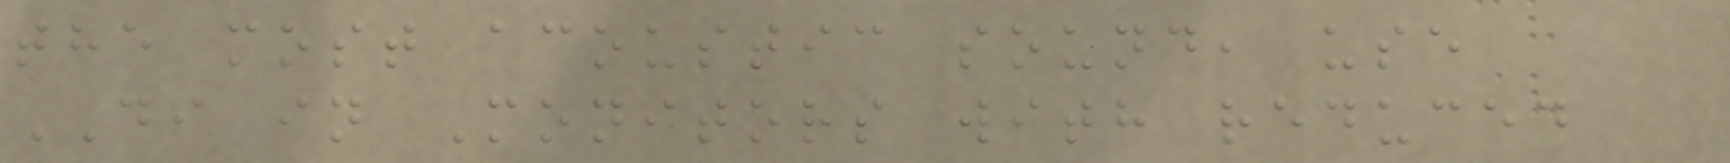the most acoustic sound, use
DI in Monitors with reduced
